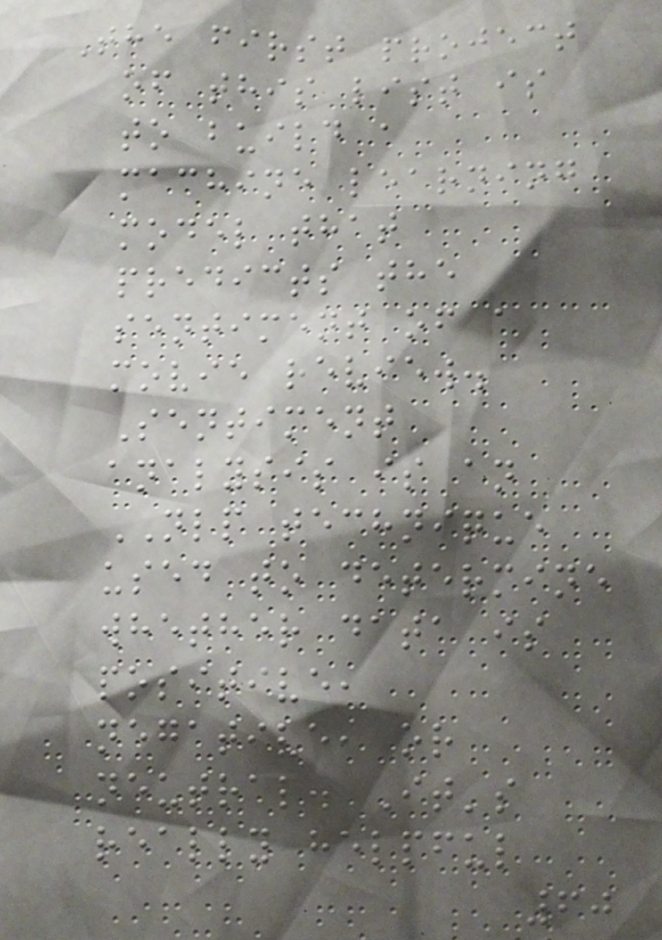The first project
of this list is
to build a
machine learning
model that
predicts the
sentiment of a
movie review.
Sentiment
analysis is an
NLP technique
used to determine
whether data is
positive,
negative, or
neutral. It's
really helpful
60
